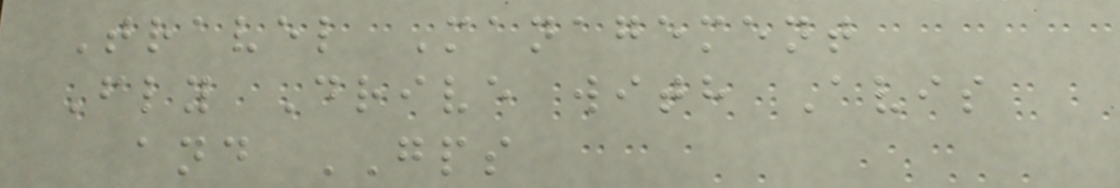Travel Management
Fly Drive with Avis
and GPS
